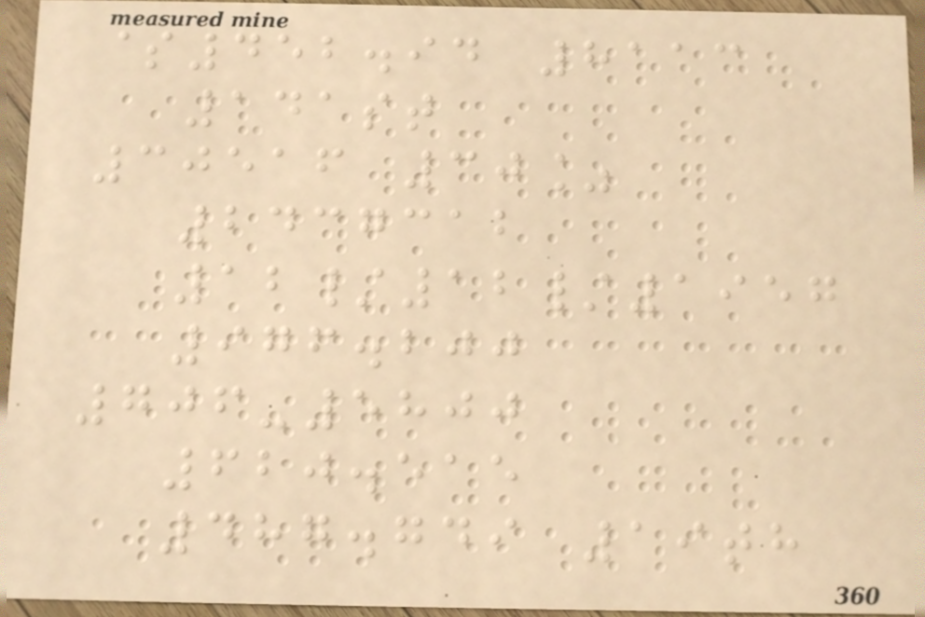$452.94 8113
141st
30516 30%
2437312
12/12/1957
976.200
706-5800
620.515
487.749 19th
